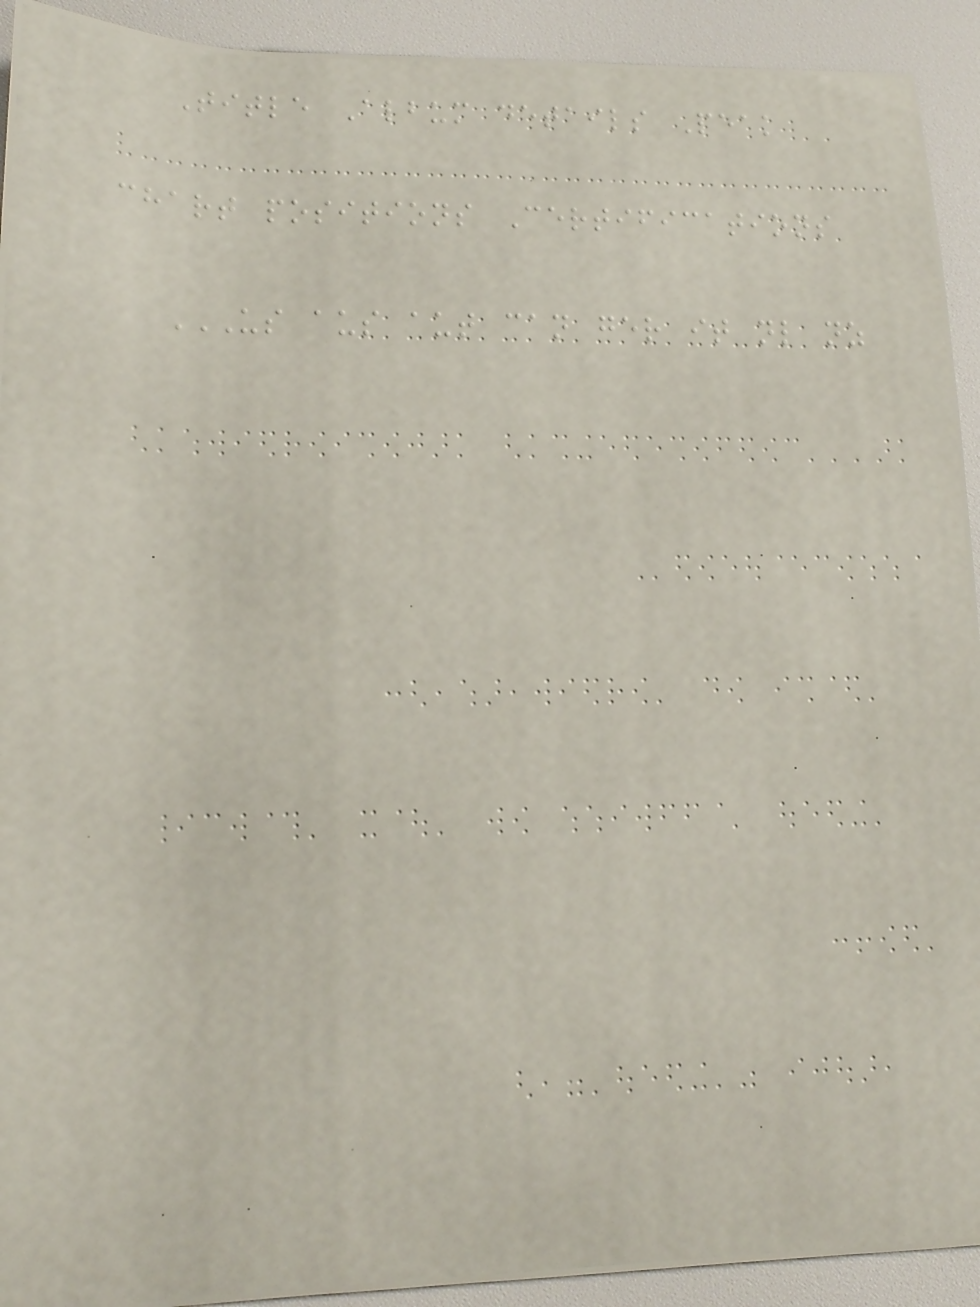Title Album details Peak
chart positions Certifications
US AUS AUT CAN GER IT NL NZ
